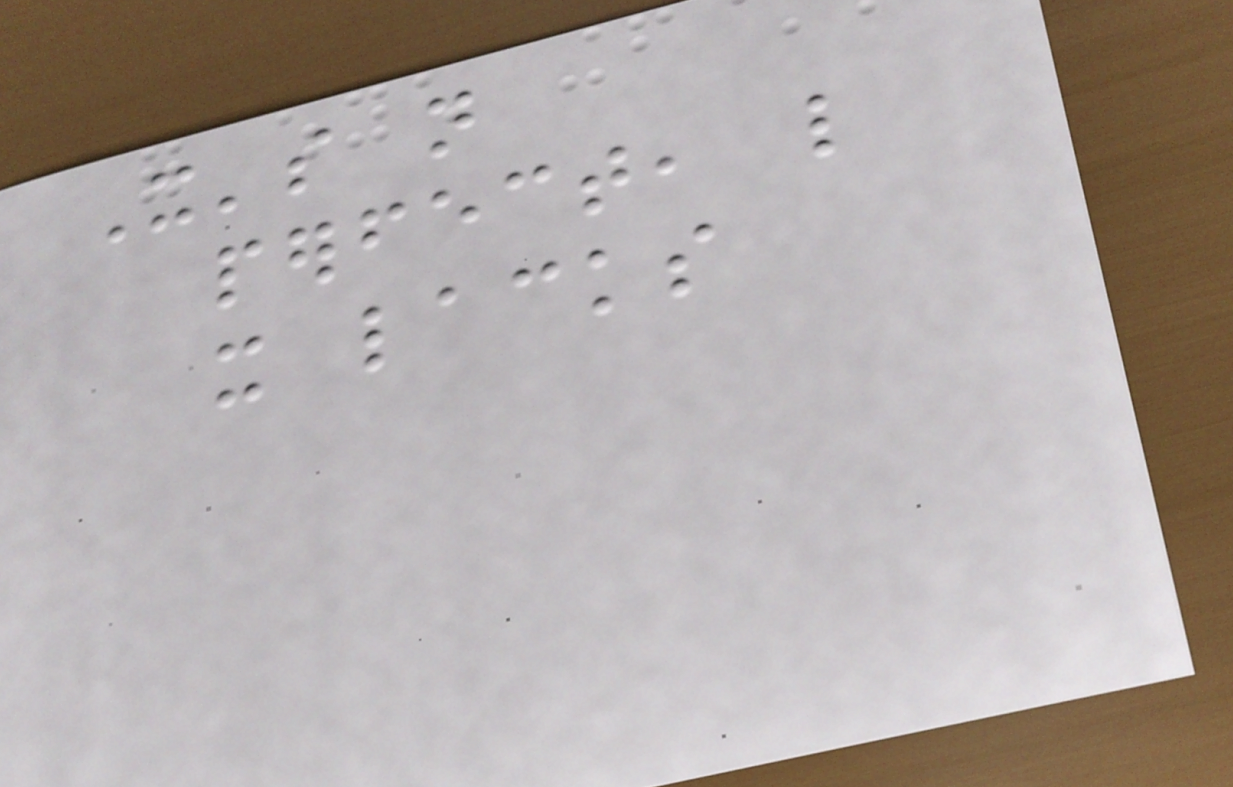It's not
perfect, like
it lacks
